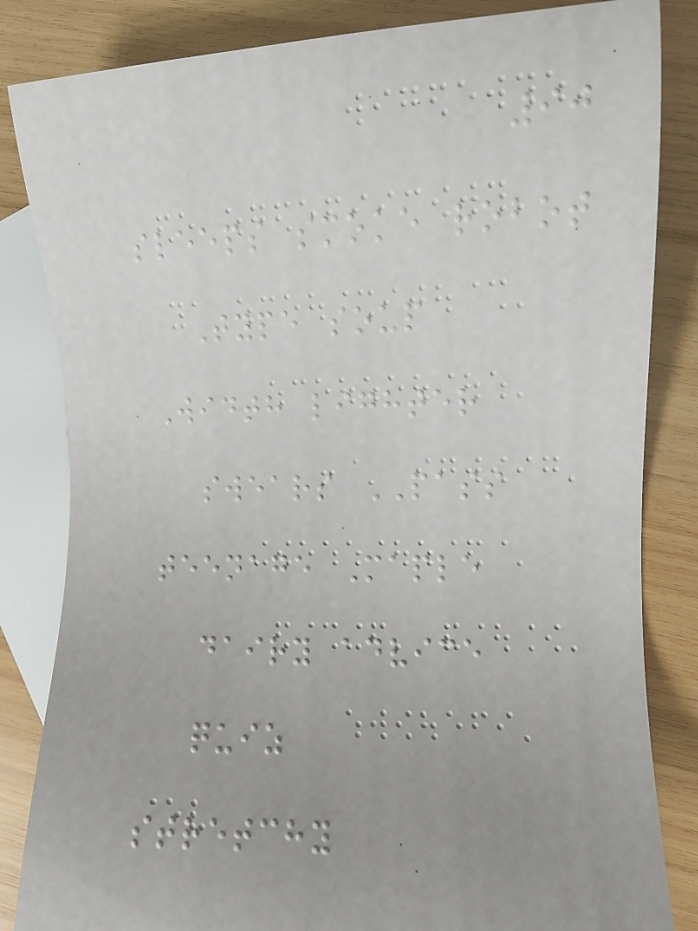90
sleeps smoke robot
Type soup
Width lighter
swears PASS
teenage Maple
dairy advice
quiz
stretchy
